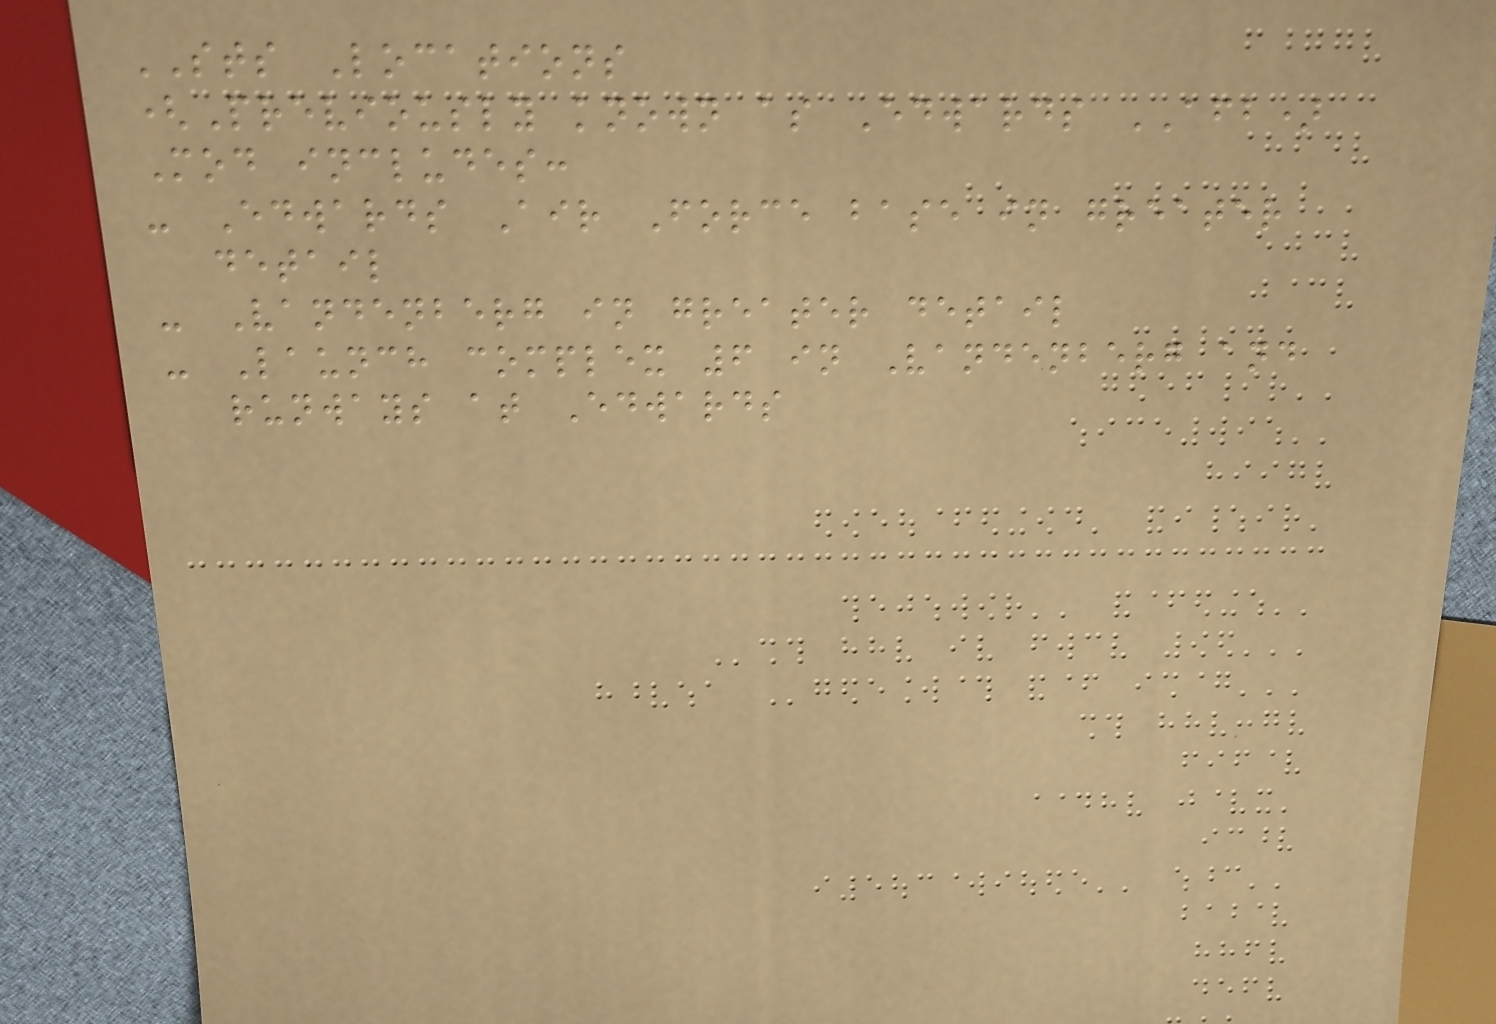STS Locations
(Previously known as Edwards AFB)
Mod includes:
- Edwards Air Force base in greater
detail
- Vandenberg in greater detail
- Launch complex 6 in Vandenberg and
runways at Edwards
